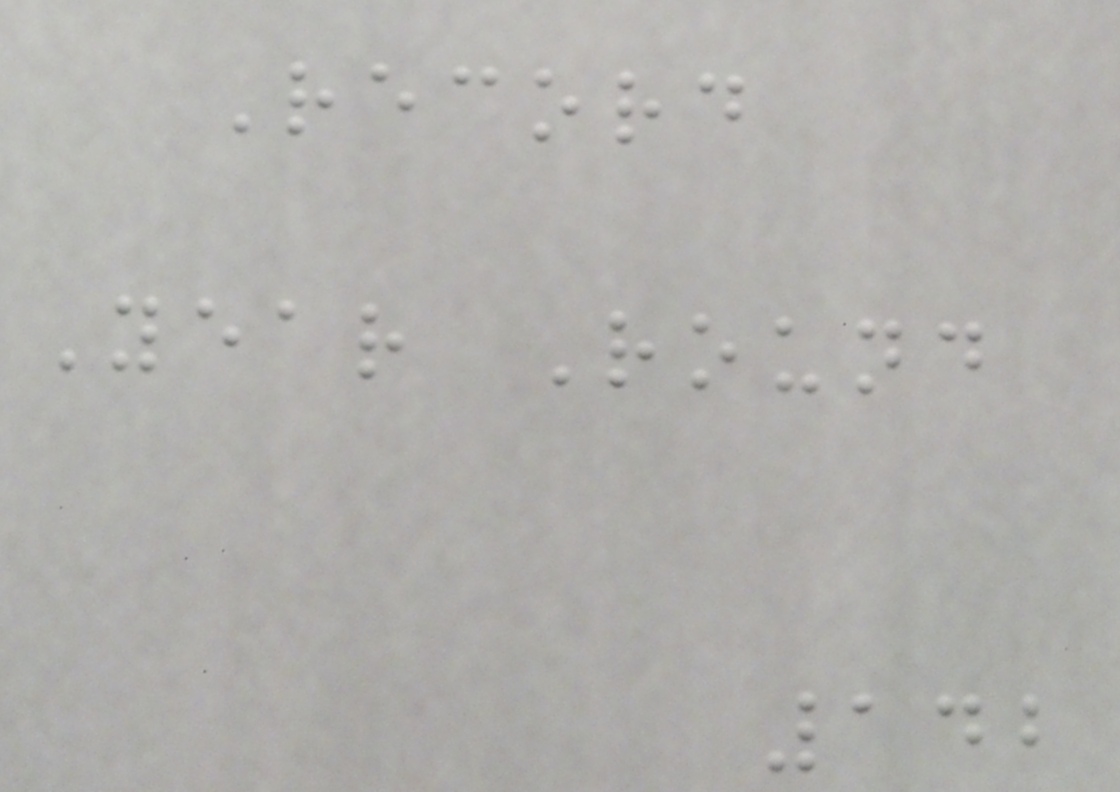Record
Year Round
142
